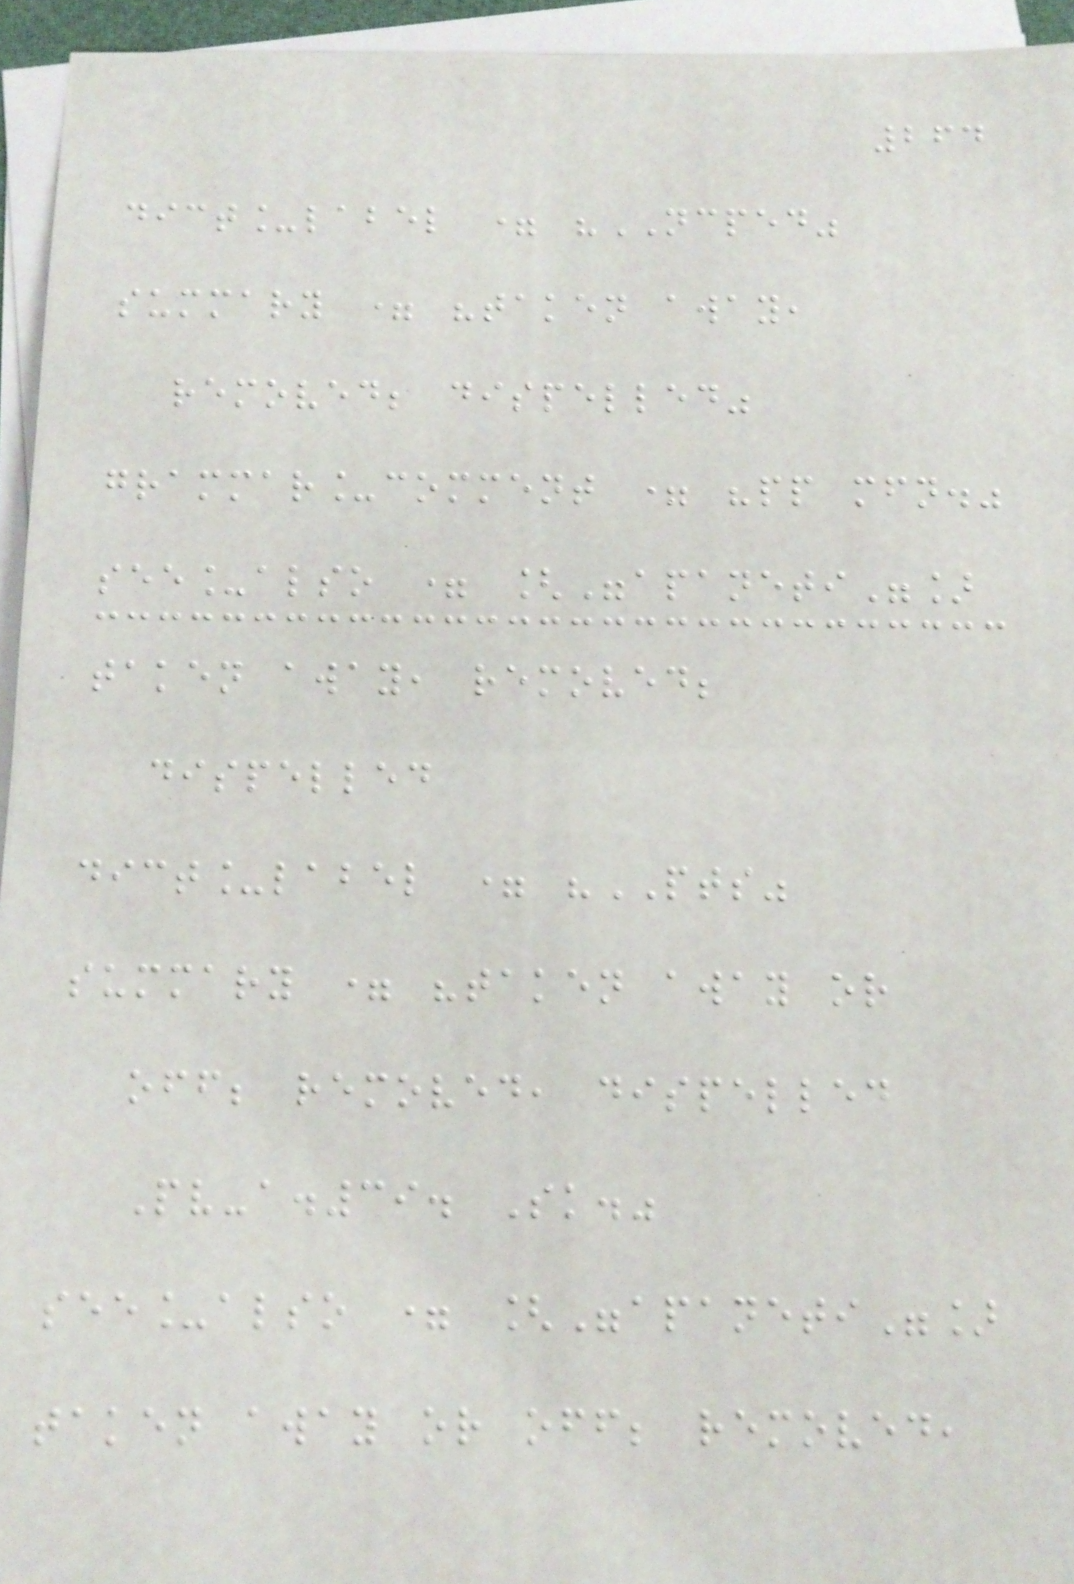264
dict_label = "NCPED"
summary = "taken away,
removed; dispelled"
grammar_comment = "pp mfn."
see_also = ["apaneti"]
taken away, removed;
dispelled
dict_label = "PTS"
summary = "taken away or
off; removed, dispelled
Pv-a.39. Sk."
see_also = ["apaneti"]
taken away or off; removed,
